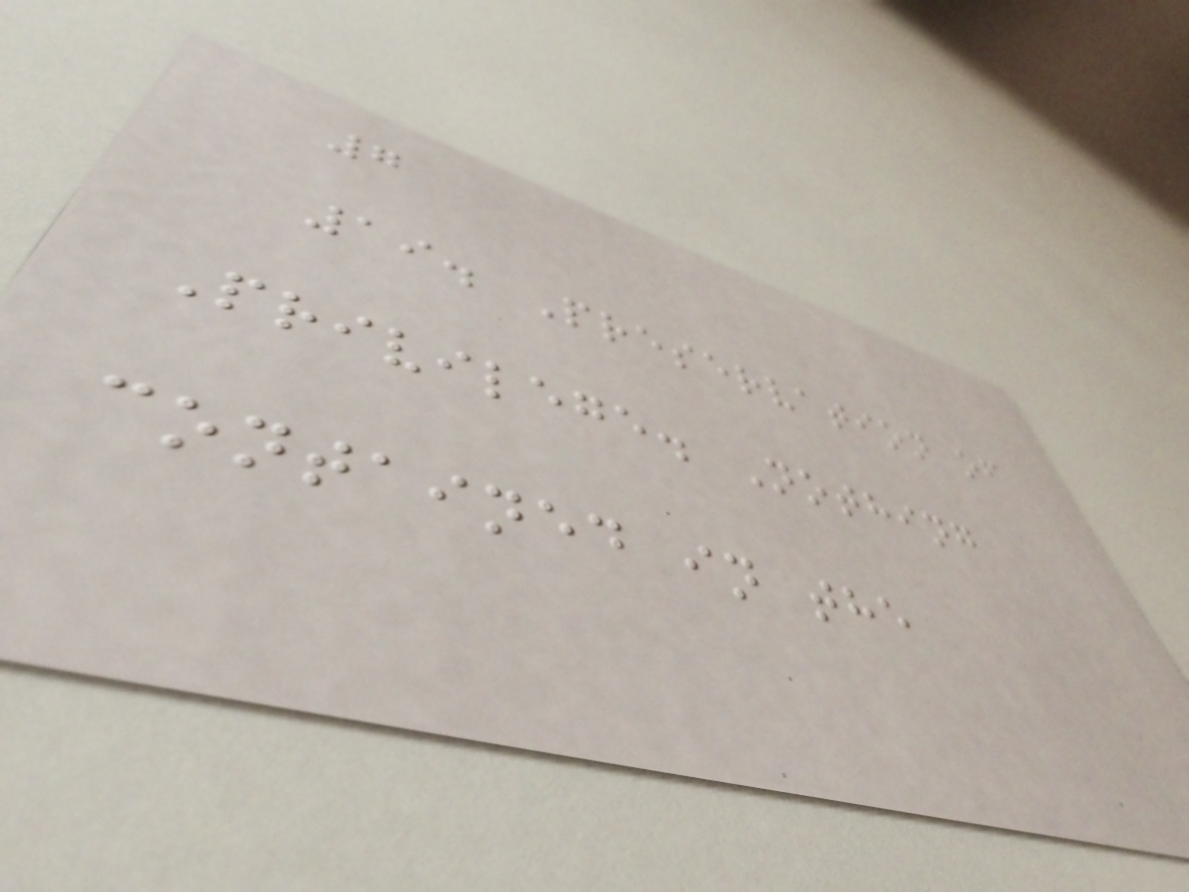7
19. Preservation of
Privilege. Nothing
contained in the
